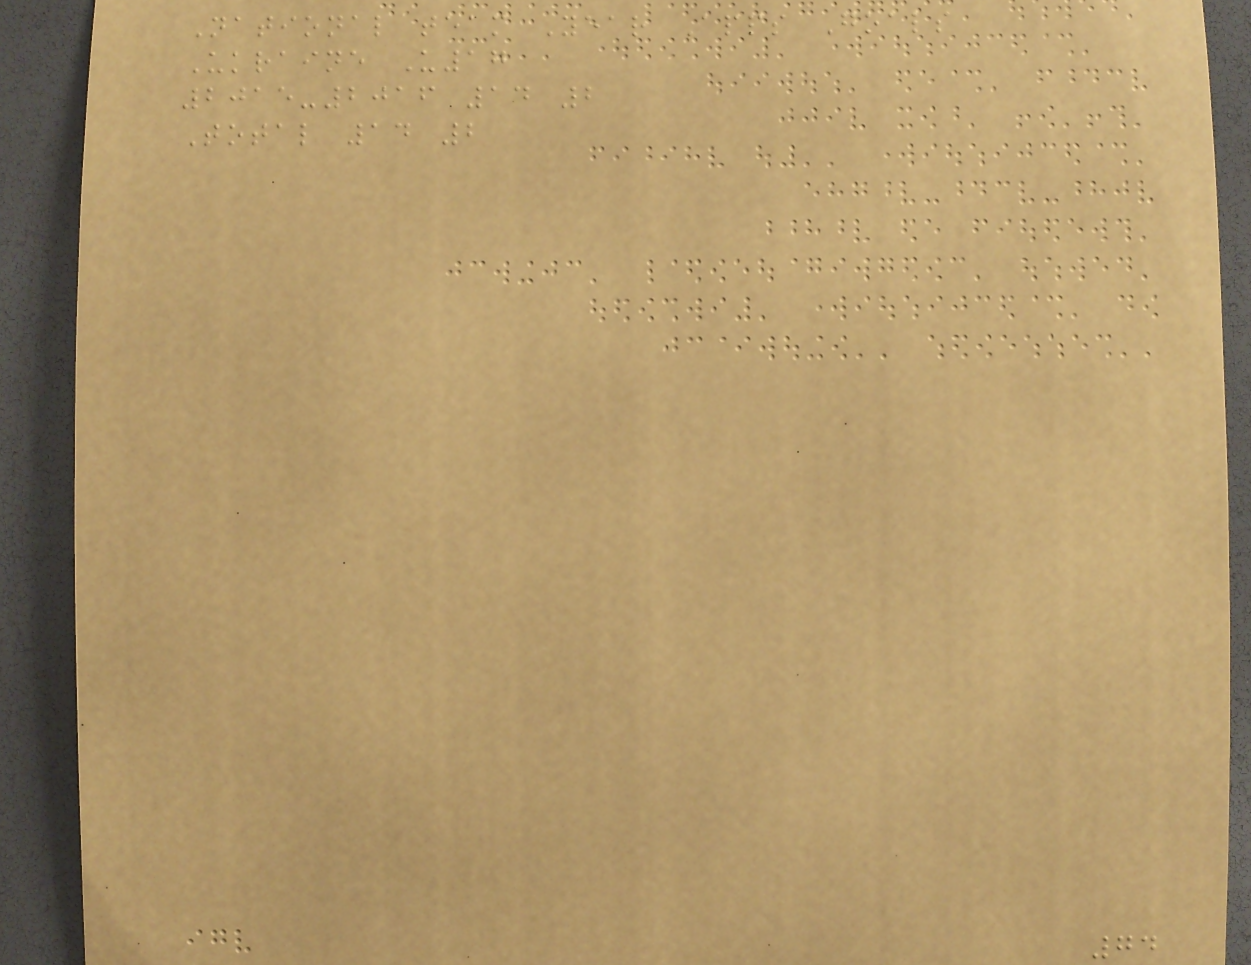National team Year Apps Goals
Ukraine U17
2015-2016 14 2
Total 14 2
74
